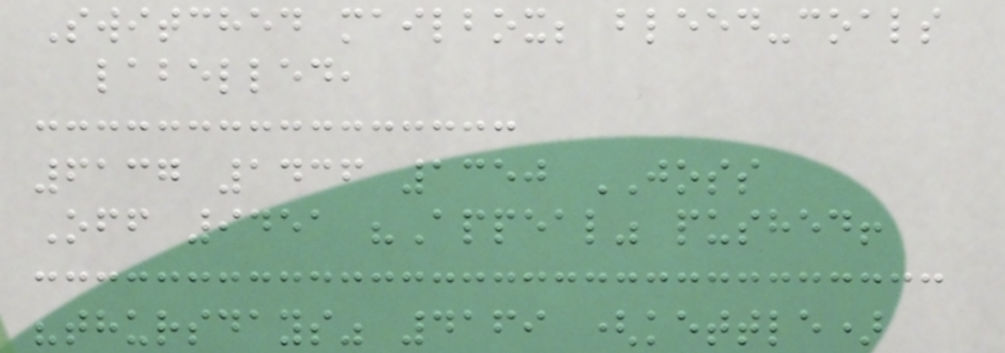Switched mailbox; bleed-coals
labelled,
6137 1436 1350 JOSS
Off 9451 "Appeal" pushed!
"thursdays" 4169 (kettle)
